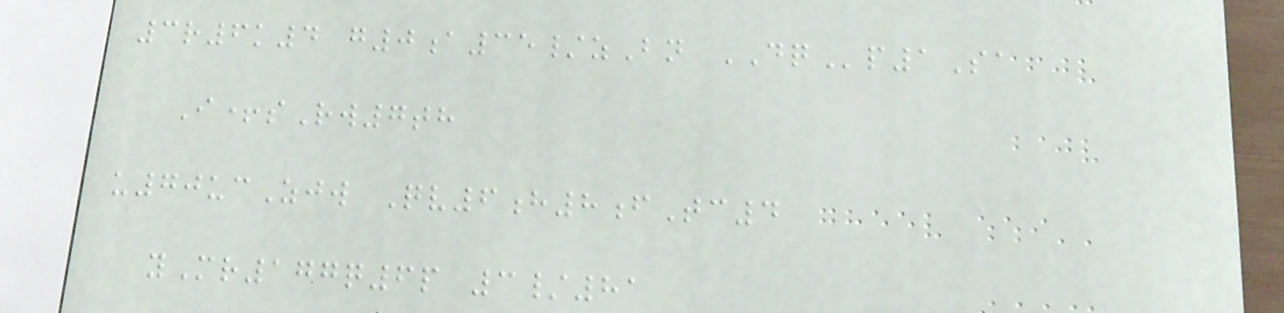3r6k4 g0a35/zBn DQp1Sa
I+sRw7th
u70ucZjw Qv6h8fTc4
yMr177q6p 3/81
